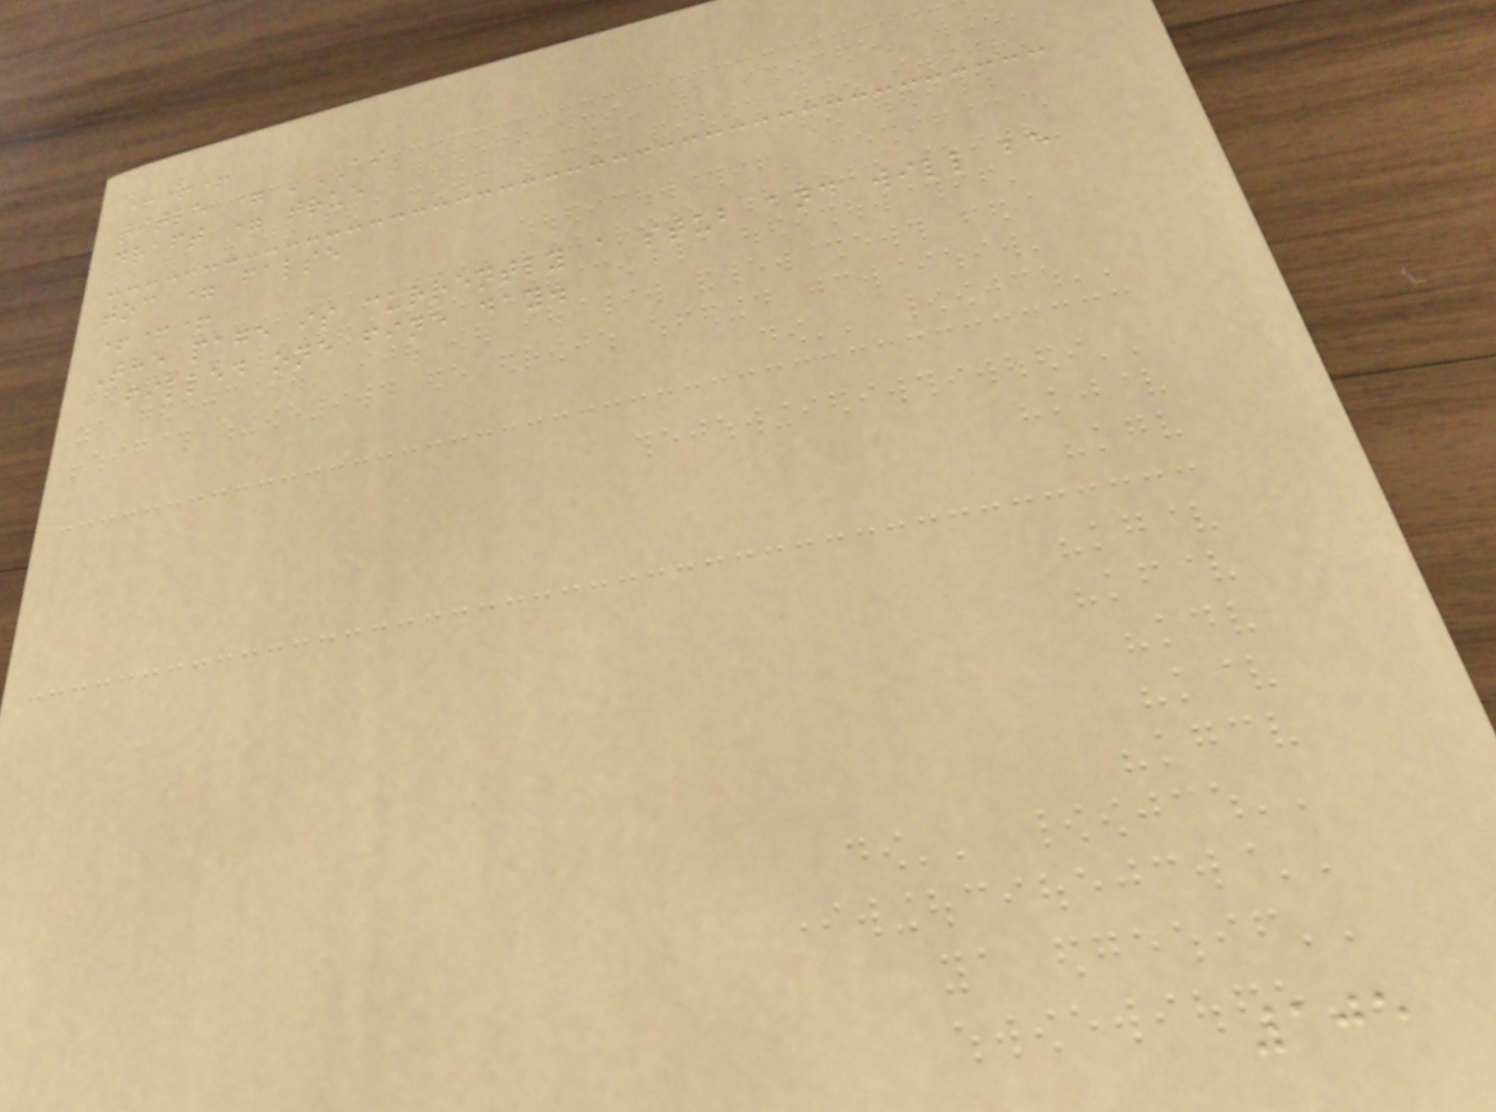+++
title = 'AI'
draft = true
toc = false
+++
The page is currently a stub and will be
filled one fine day.
105
